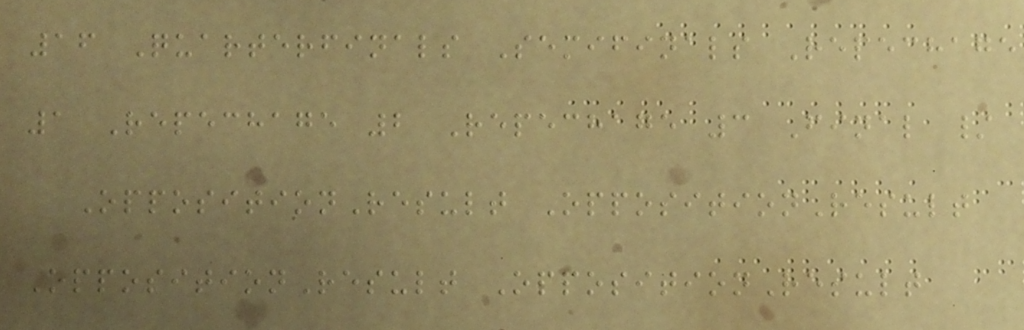16 Quarterfinals Semifinals Repechage
1 Repechage 2 Repechage 3 Final /
OppositionResult OppositionResult
OppositionResult OppositionResult
